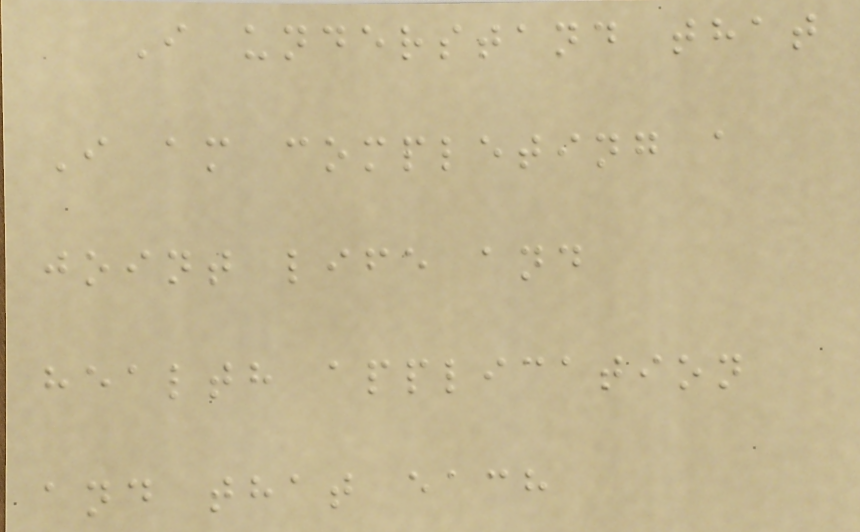I understand that
I am completing a
joint life and
health application
and that each
